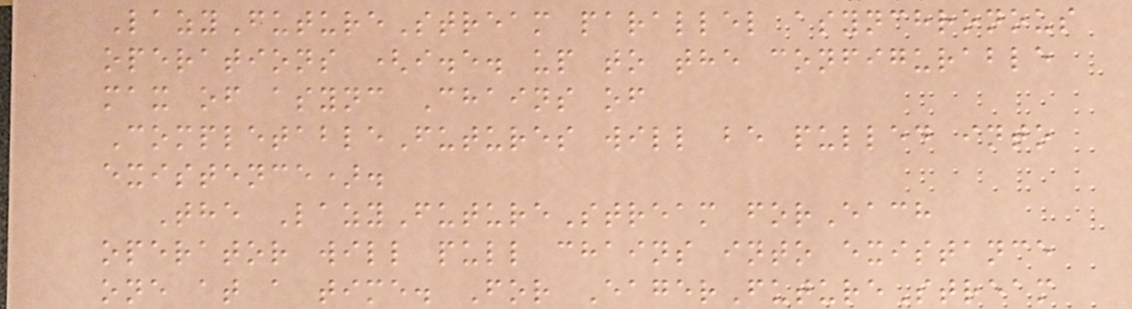LazyFutureStream parallel asynchronous
operations (i.e. up to the configurable
max of async Chains of
CompletableFutures will be pulled into
existence).
The LazyFutureStream forEach
operator will pull chains into existance
one at a time. For EagerFutureStream
